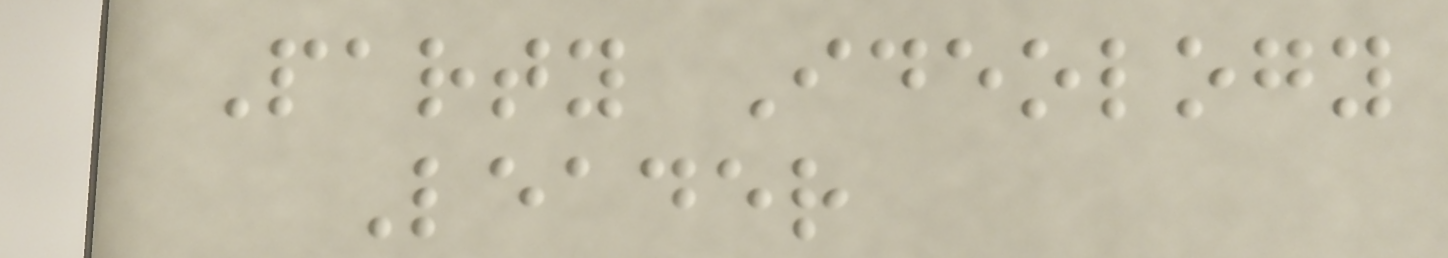Party Ideology
Leader
